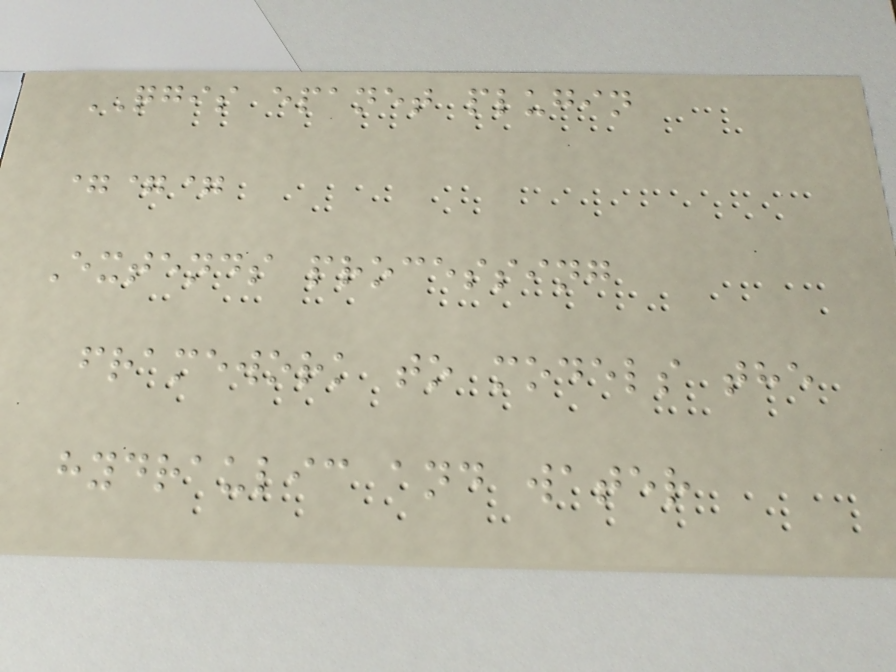QGIS epanet plugin
===
Extends processing
framework to models the
hydraulic and water
